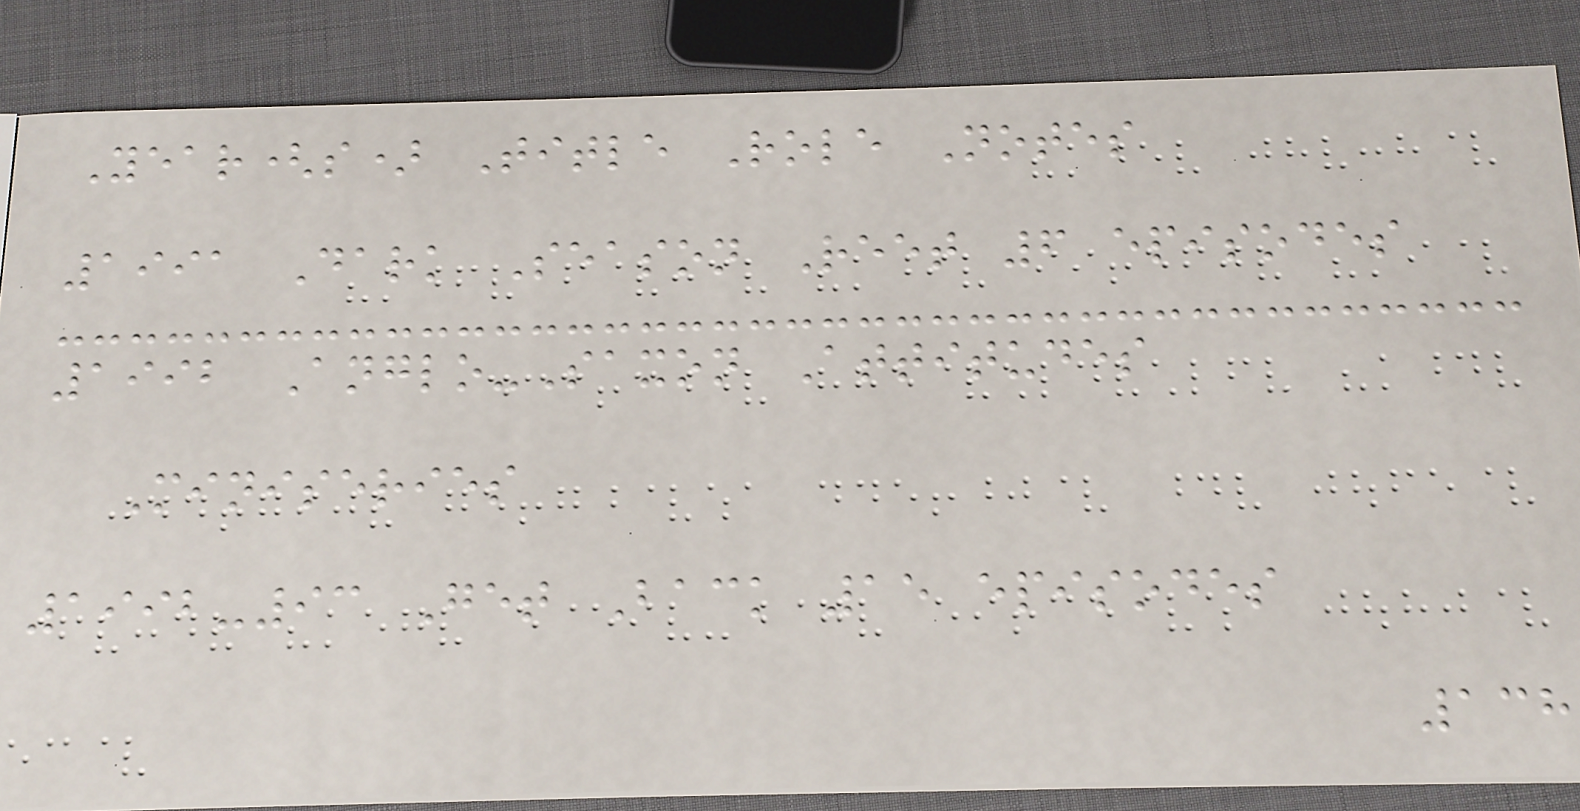Year(s) Title Role Notes
1991 Dark Season Reet 6 episodes
1992 Anglo-Saxon Attitudes
Miniseries
1992-93 Get Back 15 episodes
138
